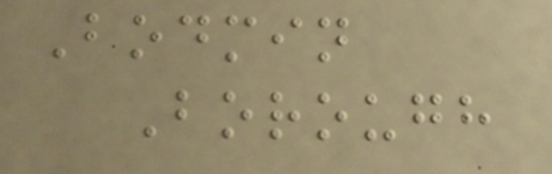Bodmin
Borough
